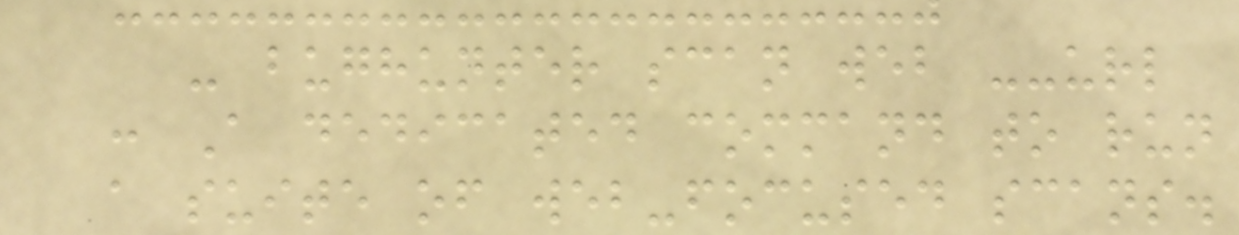- bughunter scan web --url
: A dedicated command to run
a suite of web-focused scans.
